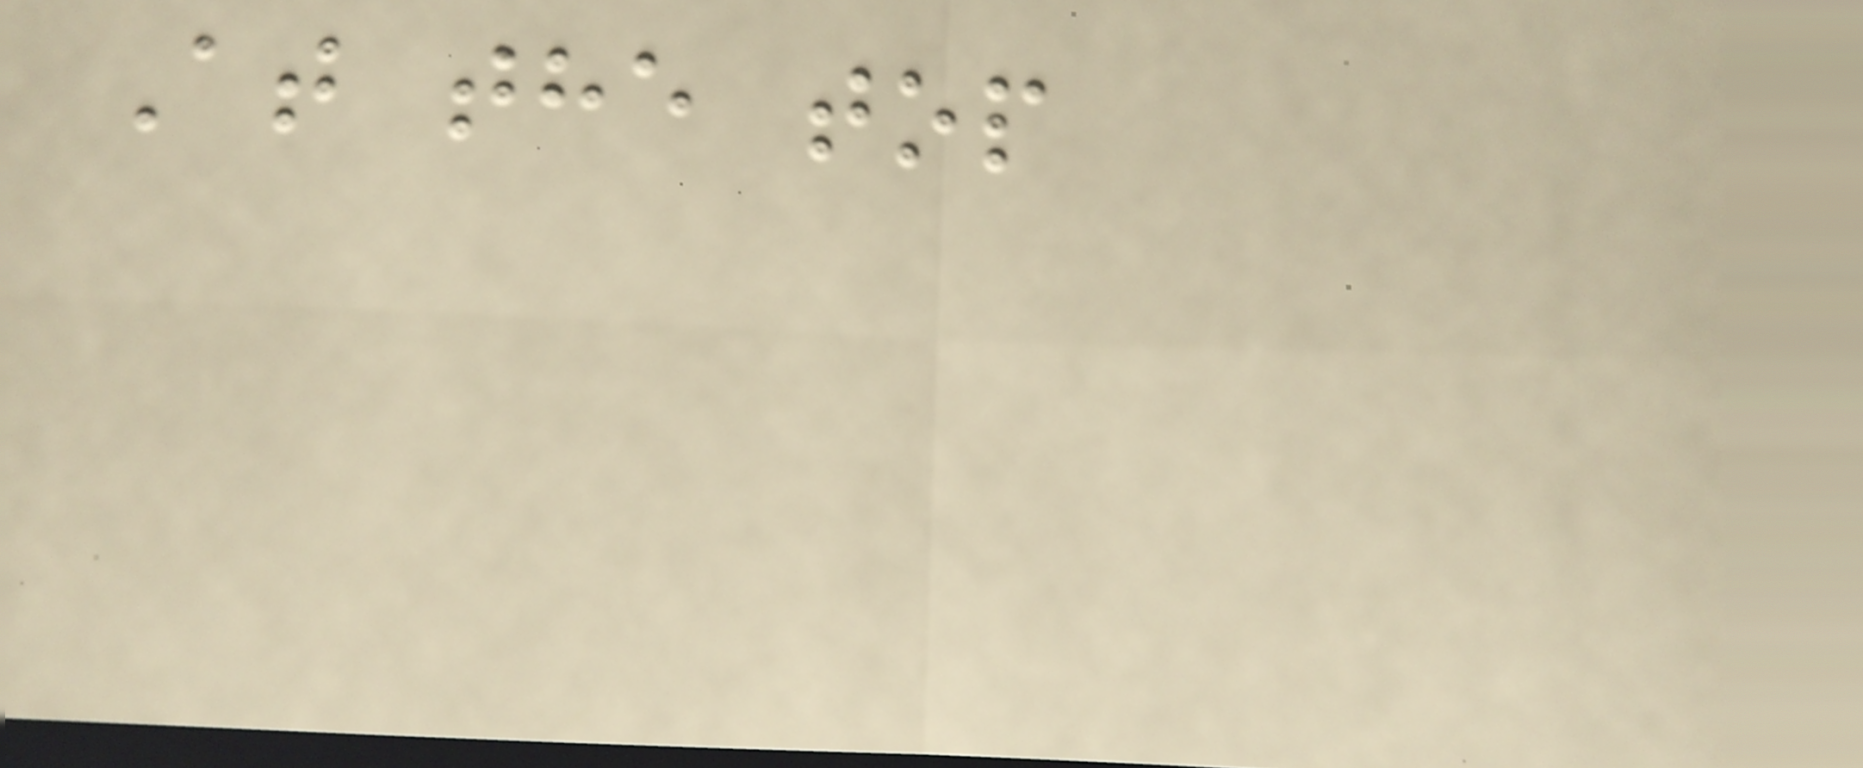At the top
